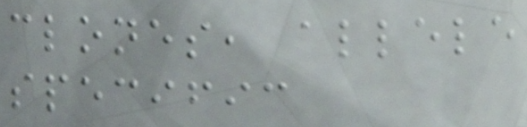clones, allele
specific
